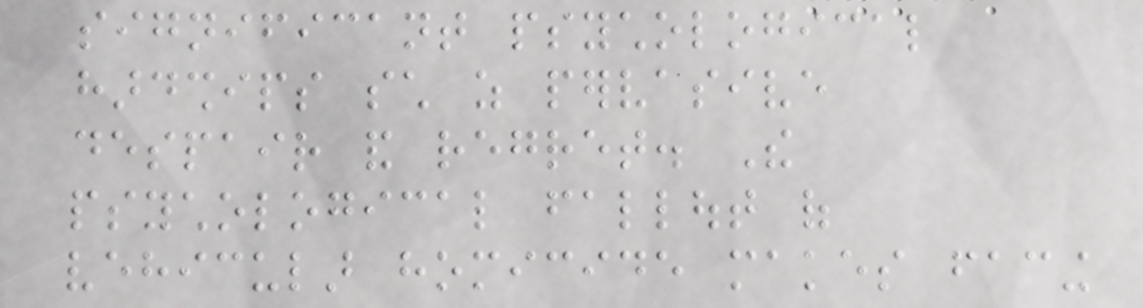significant psychological
hardships such as pervasive
despair and regret. The
psychological fallout of
vehicular homicide makes facing
